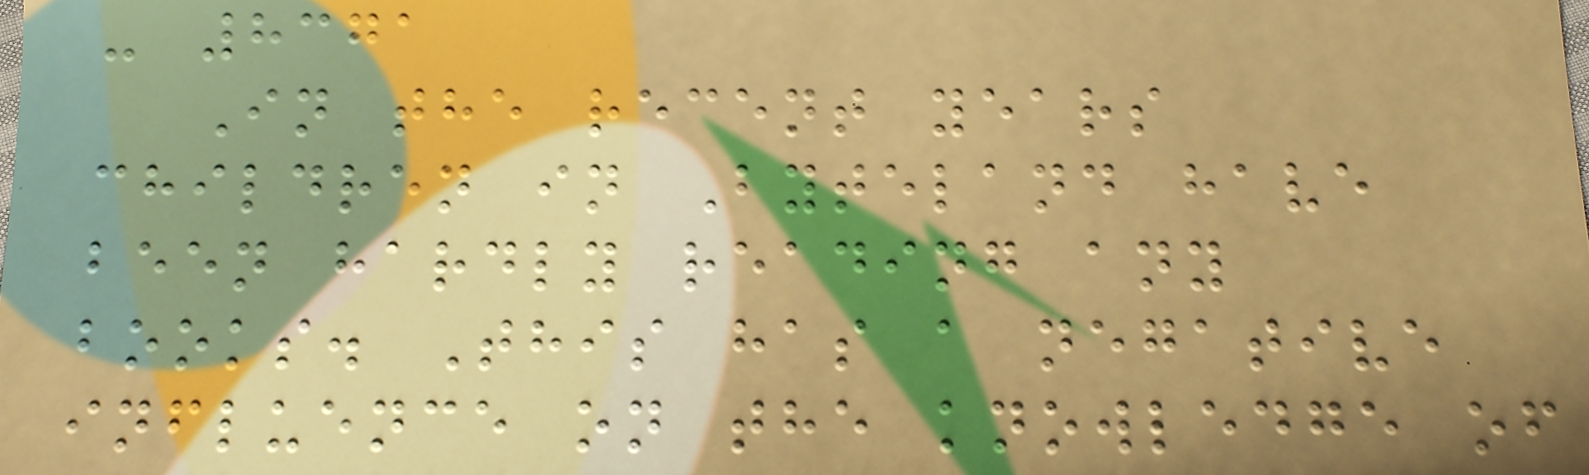- 8371
In the recent years
children in Byteland have
been hardly reading any
books. This has a negative
influence on the knowledge of
